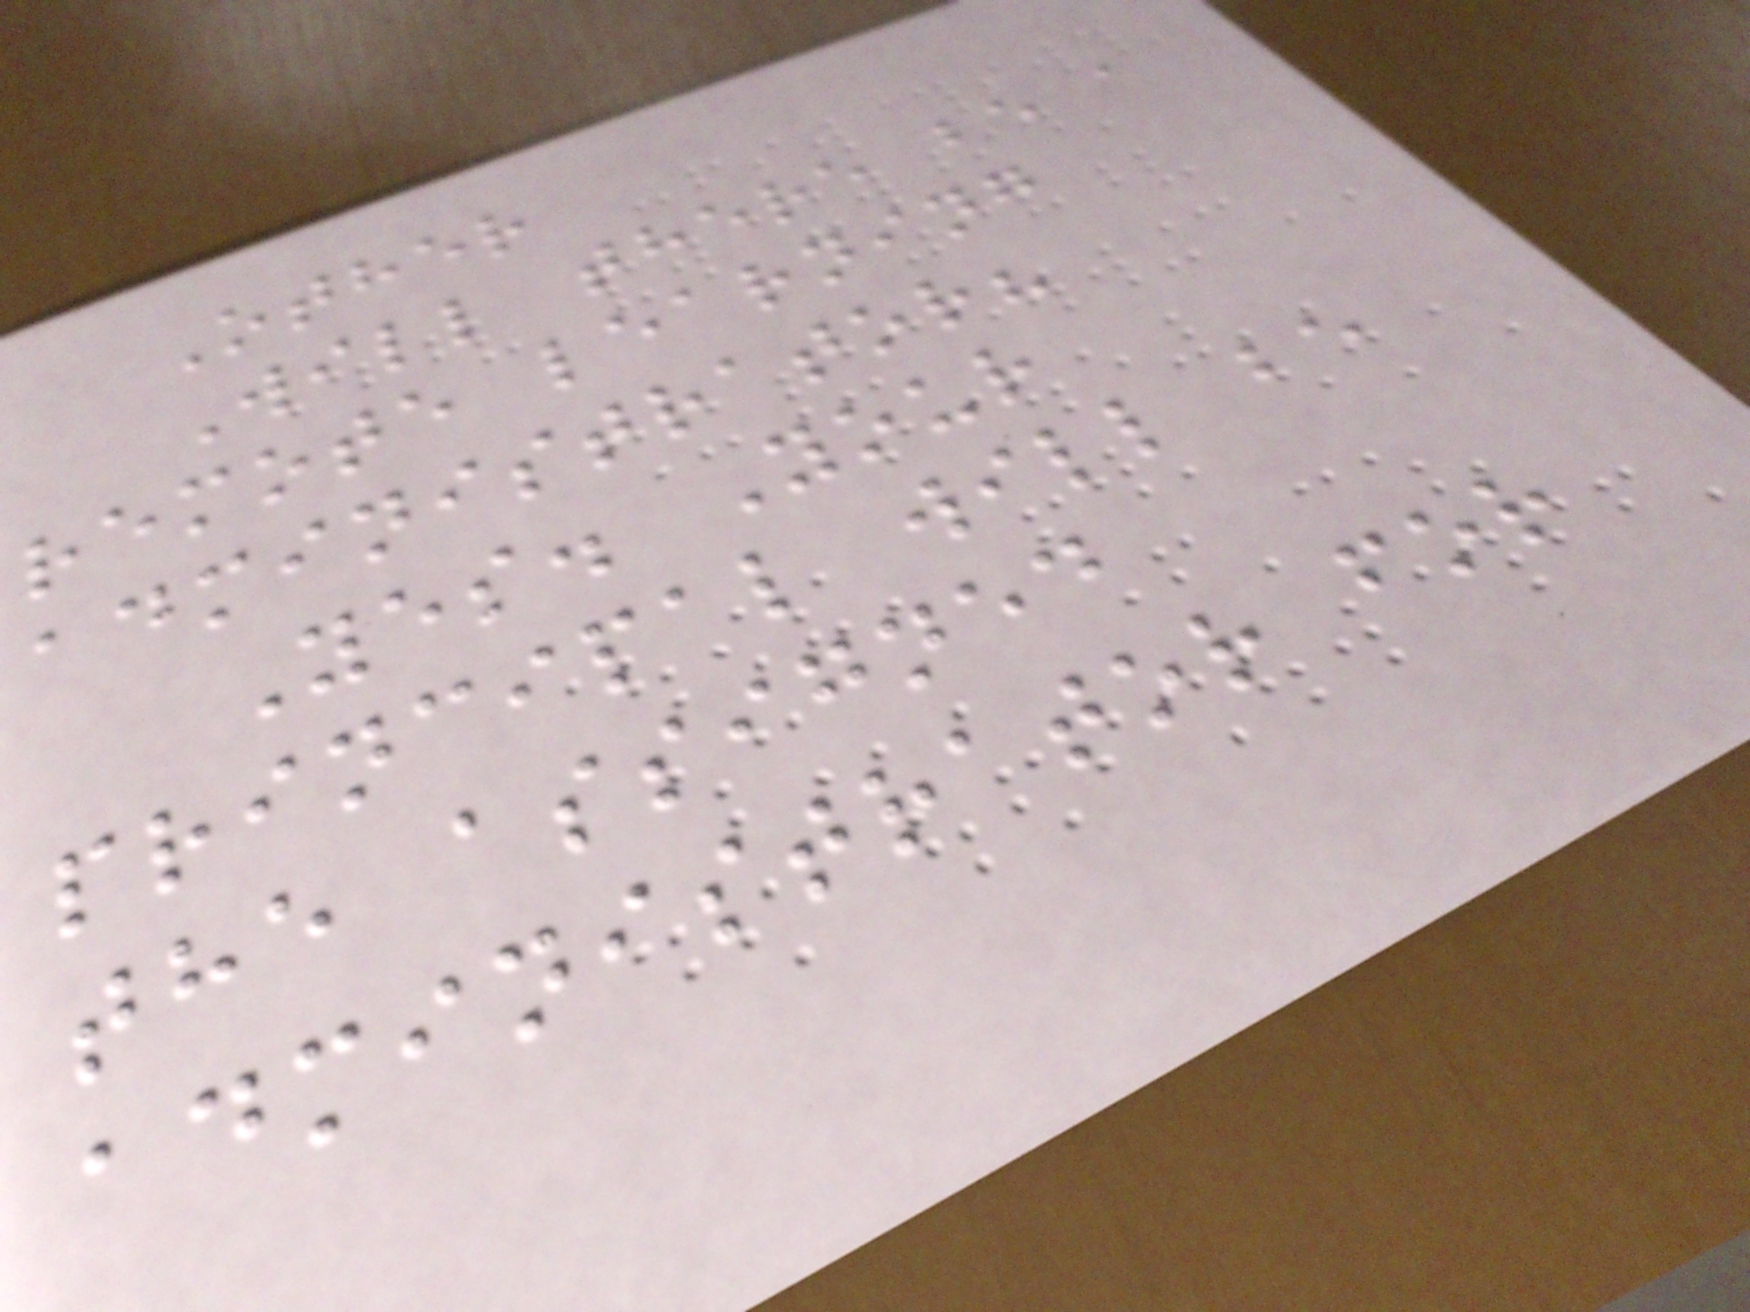Other
Will there be a
remote learning
administrator?
Yes. Your
principal will be
the assigned
administrator for
